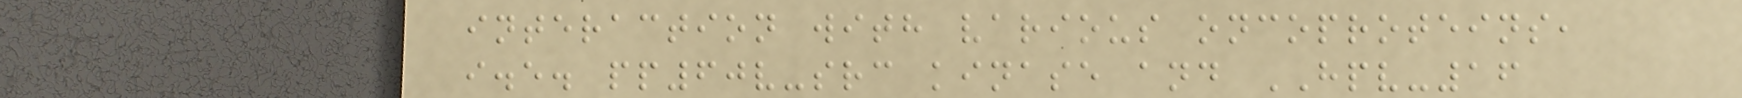interaction with various oncoproteins,
i.e. pp60v-src kinase and HPV-16
